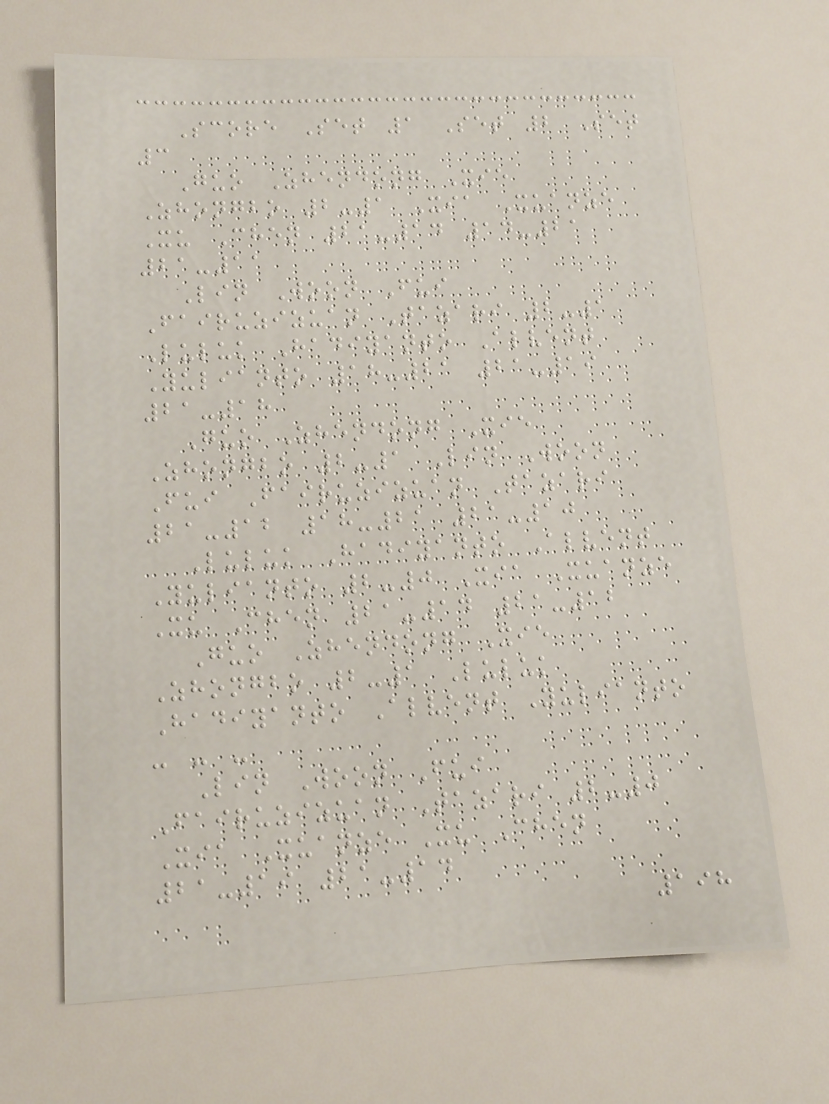Score Set 1 Set 2 Set
3
Guo Zhendong Xie
Zhongbo 2-1 Xia Xuanze
Xu Chen 21-14 14-21
21-11
Lin Woon Fui
Fairuzizuan Tazari 2-1
Luluk Hadiyanto Alvent
Yulianto 18-21 21-19
21-18
Guo Zhendong Xie
Zhongbo 2-1 Lin Woon
Fui Fairuzizuan Tazari
21-12 18-21 21-10
Luluk Hadiyanto Alvent
Yulianto 2-0 Xia Xuanze
Xu Chen 21-14 21-12
Guo Zhendong Xie
Zhongbo 2-1 Luluk
Hadiyanto Alvent Yulianto
- - -
Lin Woon Fui
Fairuzizuan Tazari 2-0
Xia Xuanze Xu Chen
21-19 21-14
198
